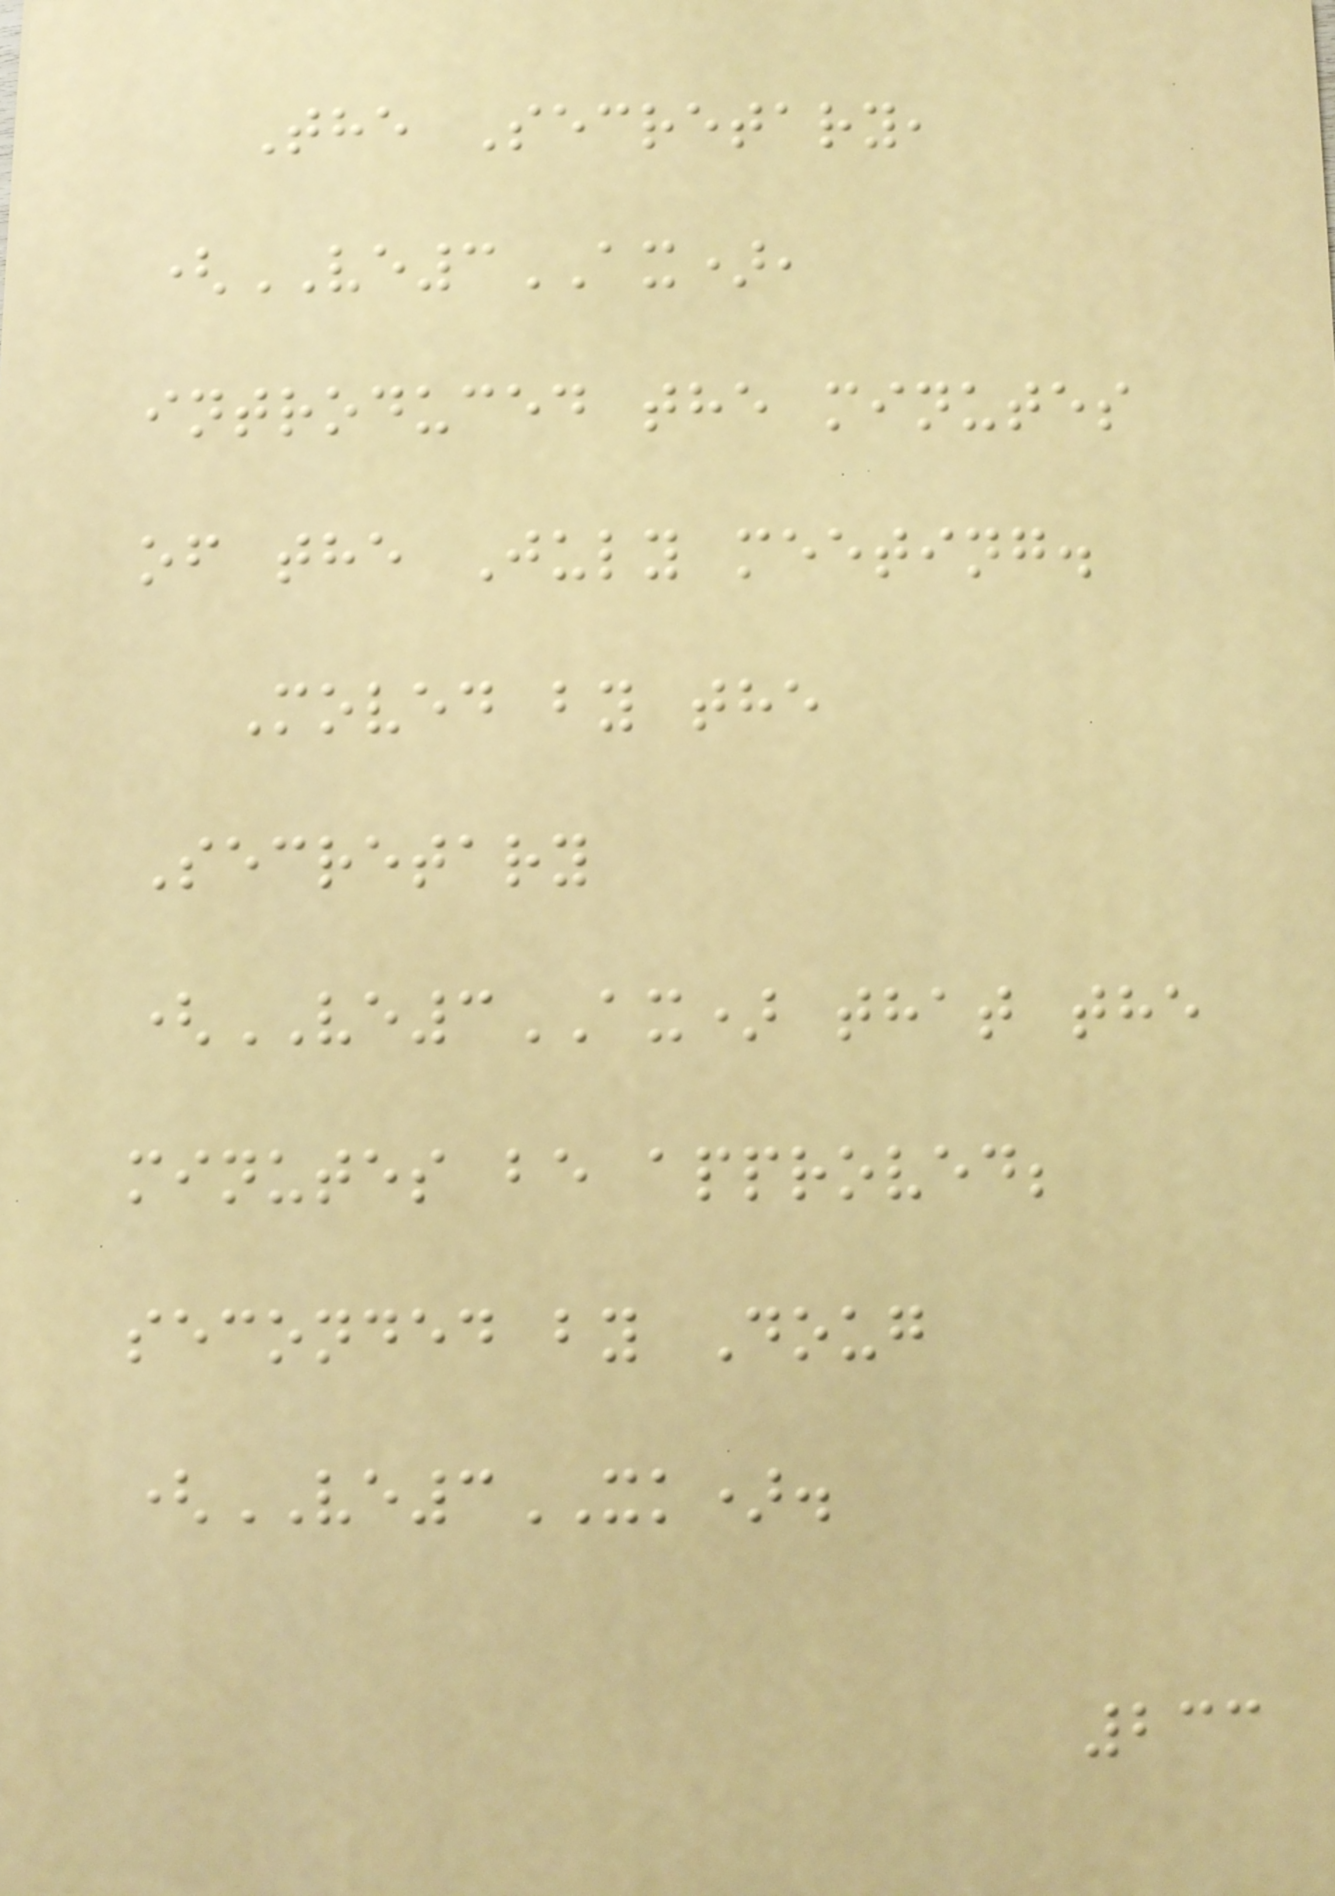The Secretary,
(VE3AX),
introduced the minutes
of the July meeting.
Moved by the
Secretary
(VE3AX) that the
minutes be approved;
seconded by Doug
(VE3XK).
233
